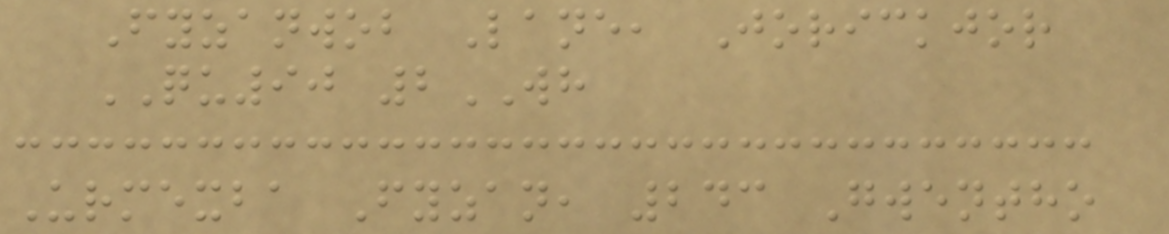Fyzanwob Lane, Jorickjor
QU90 2WH
Urmexba Fyzan, 243 Gwentho
